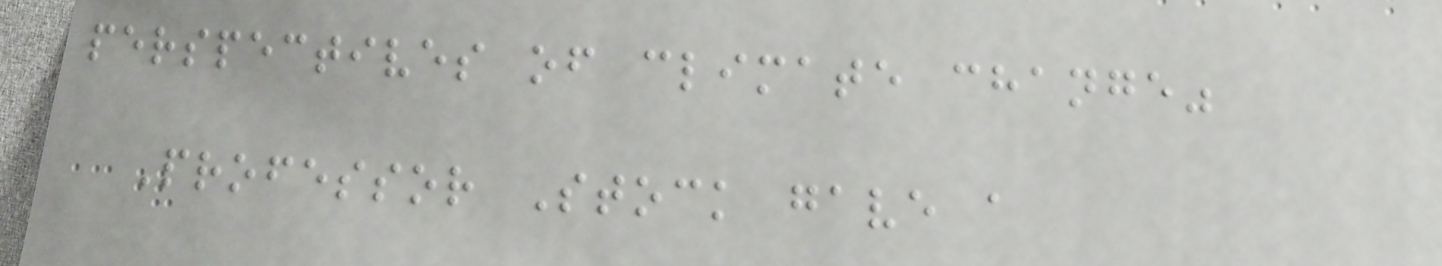perspectives of climate change"
Professor Stock gave a
